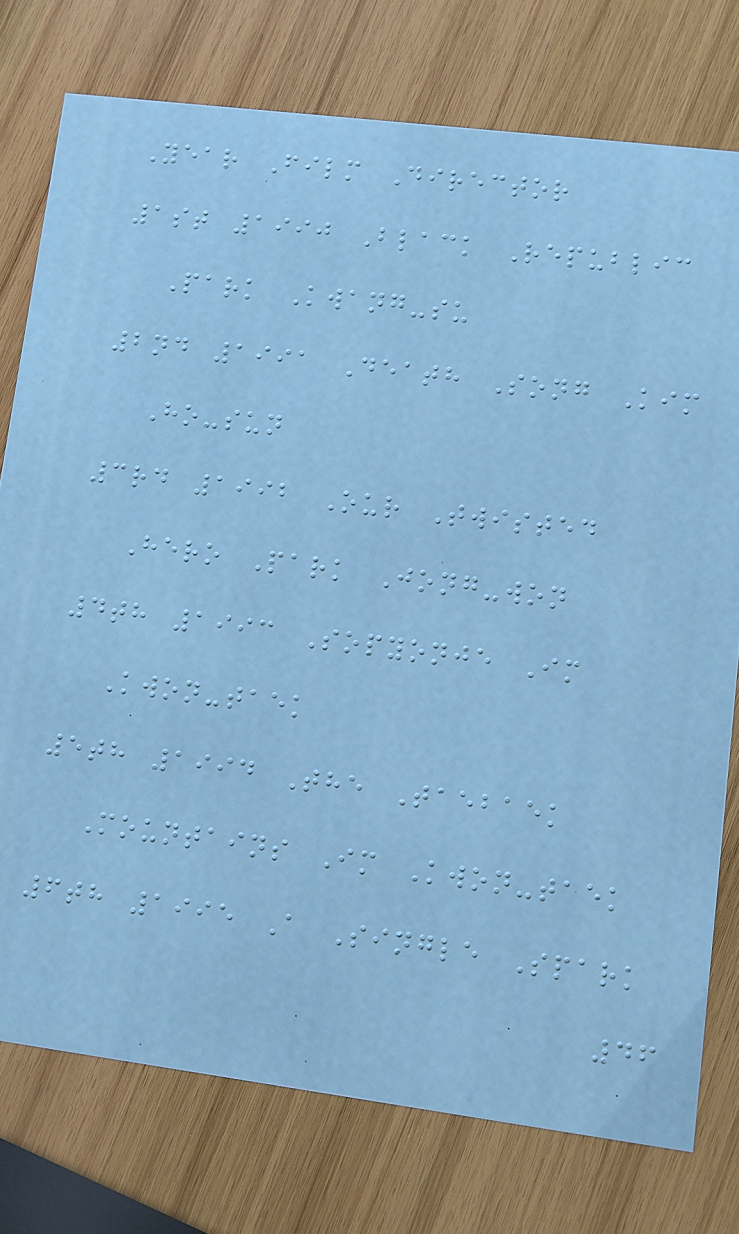Year Film Director
1st 1990 Black Republic
Park Kwang-su
2nd 1991 Death Song Kim
Ho-sun
3rd 1992 Our Twisted
Hero Park Jong-won
4th 1993 Sopyonje Im
Kwon-taek
5th 1994 The Taebaek
Mountains Im Kwon-taek
6th 1995 A Single Spark
46
